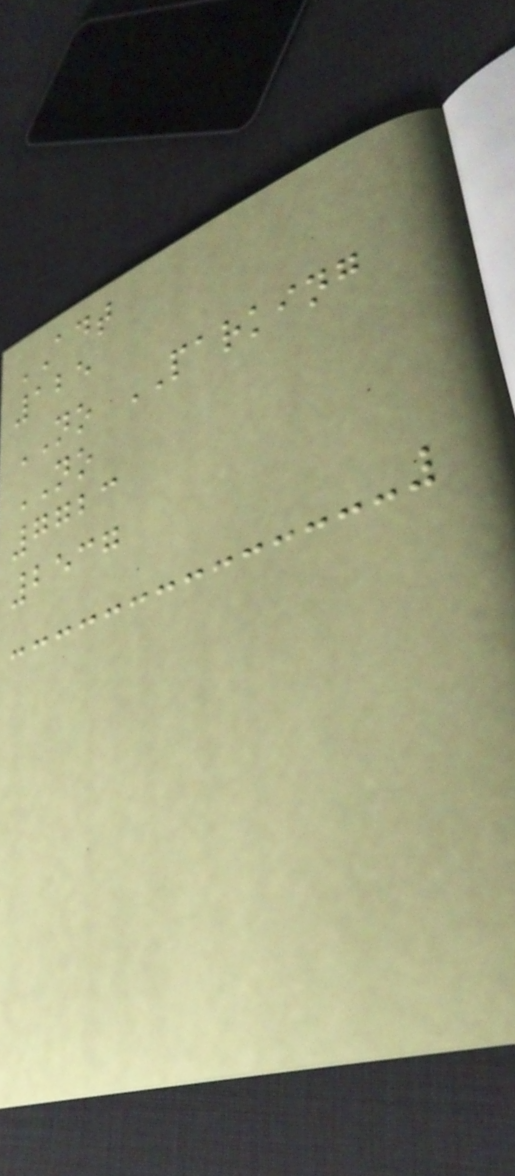ADT
125
NO PARKING
NO
7723
2537
